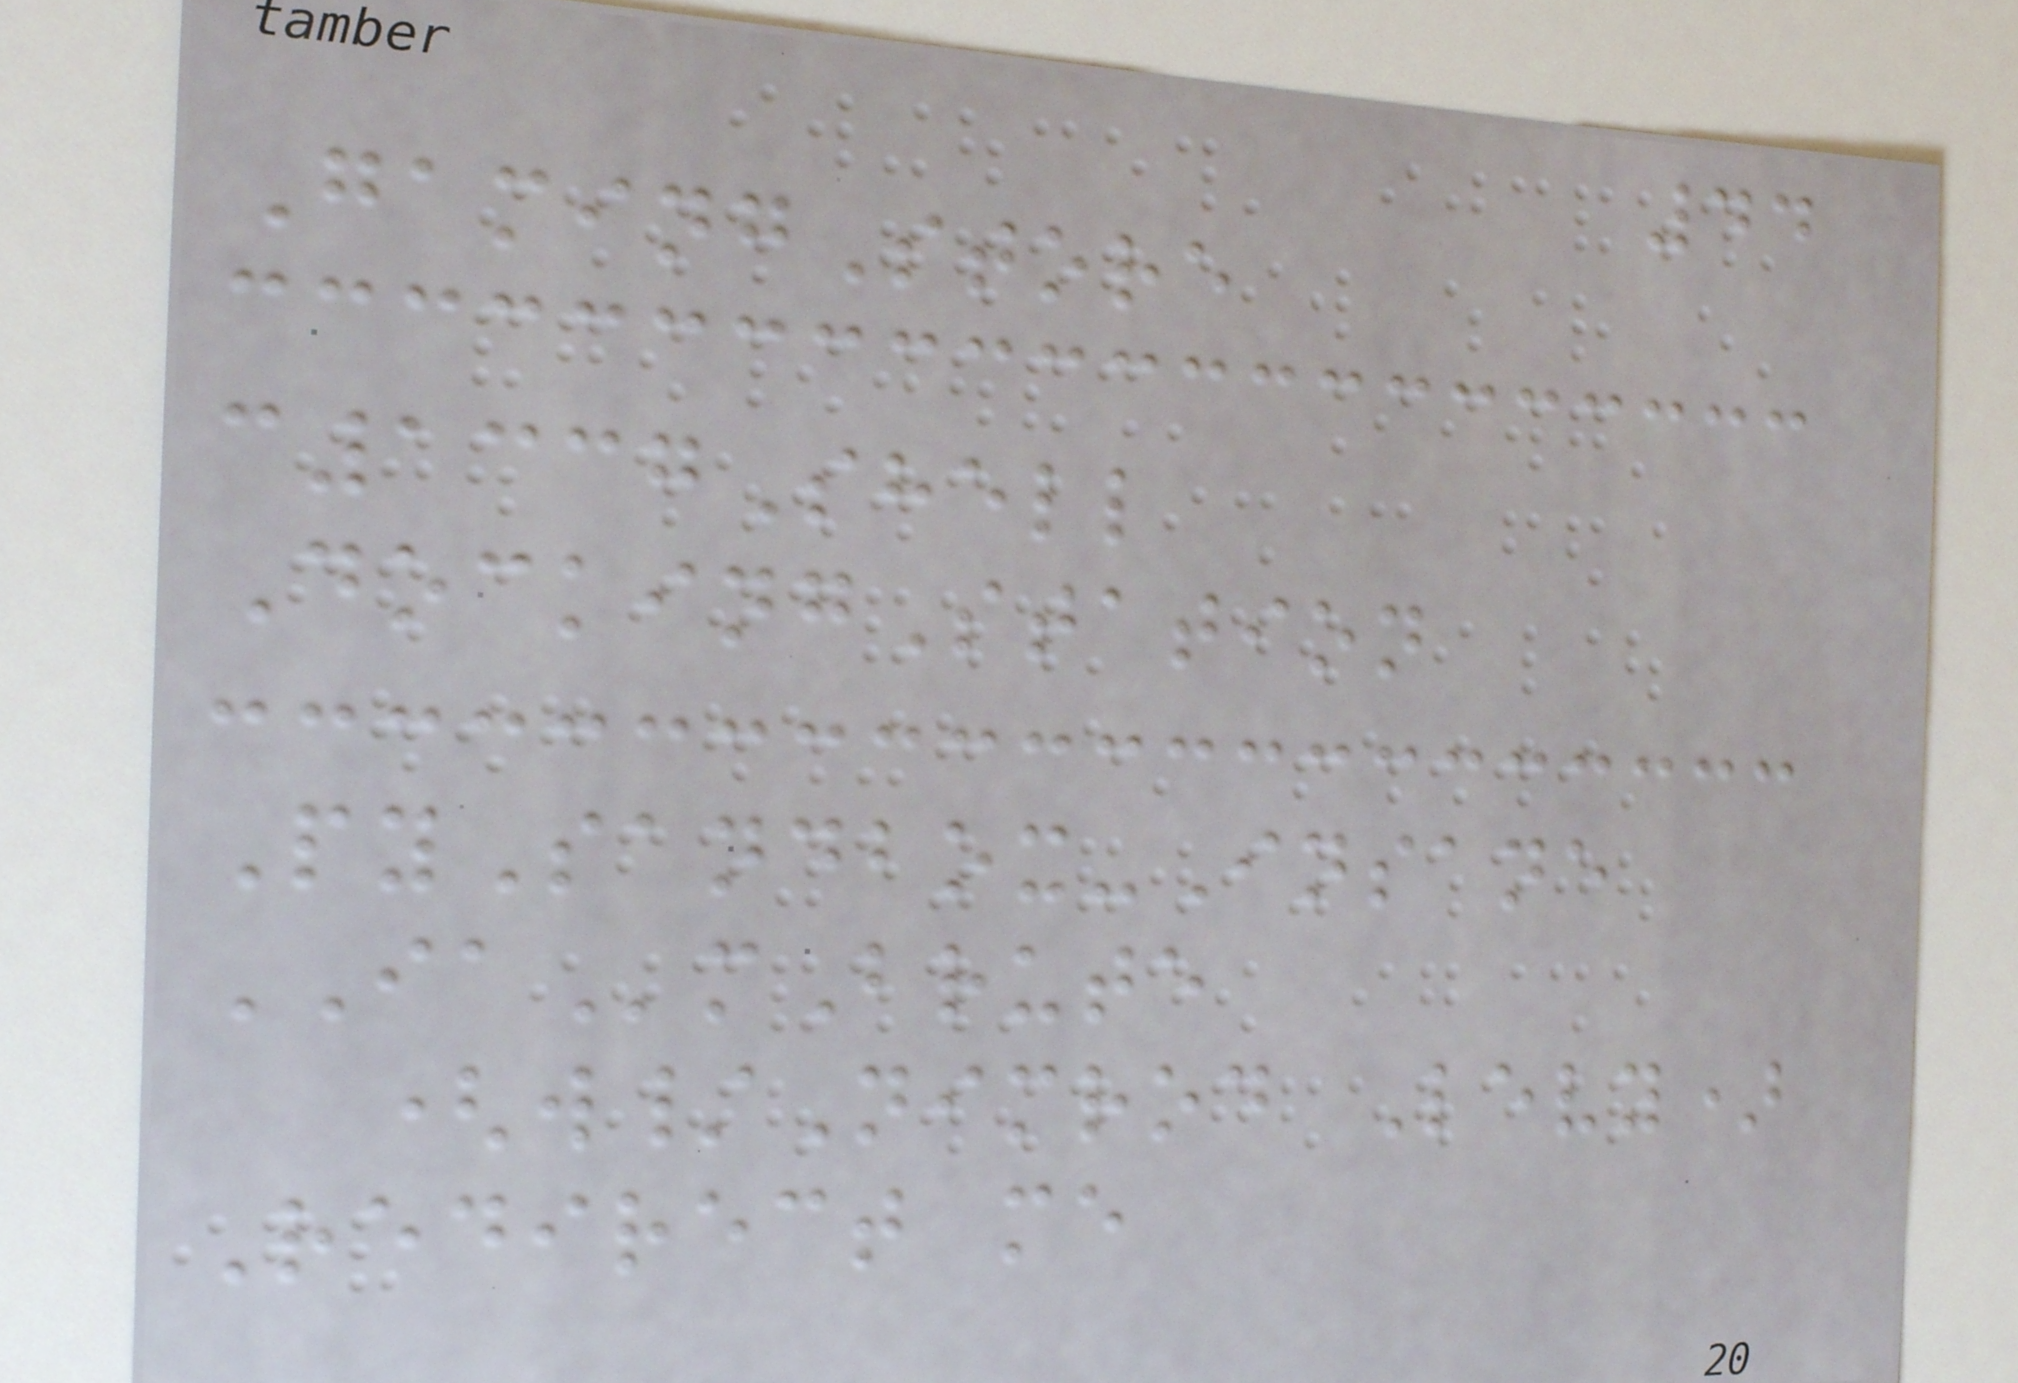44
GamingStore
c1337Shell
DockingStation
PySandbox-Insane
IAmBrute
(w/Nimrod Levy)
Redirect me
